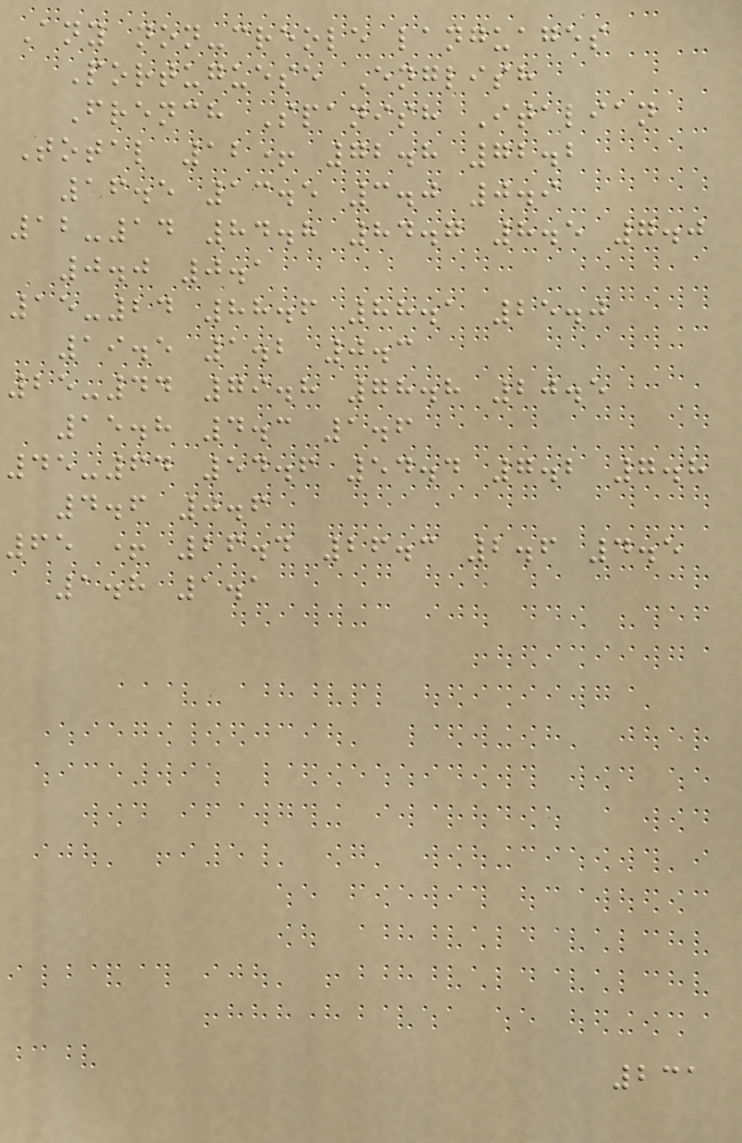Any non-creole languages
Portuguese English
French Spanish Italian
Total 12+ 72.8 72.2
16.5 13.5 3.0 0.9
12-14 84.8 84.7 8.5 7.0
0.0 0.1
15-24 88.6 88.1 25.0
19.5 1.2 0.3
25-44 79.8 78.8 20.5
15.8 4.3 1.6
45-64 54.6 54.4 7.2 7.8
4.6 0.6
65 + 26.4 26.3 2.6 4.5
1.8 1.1
231
